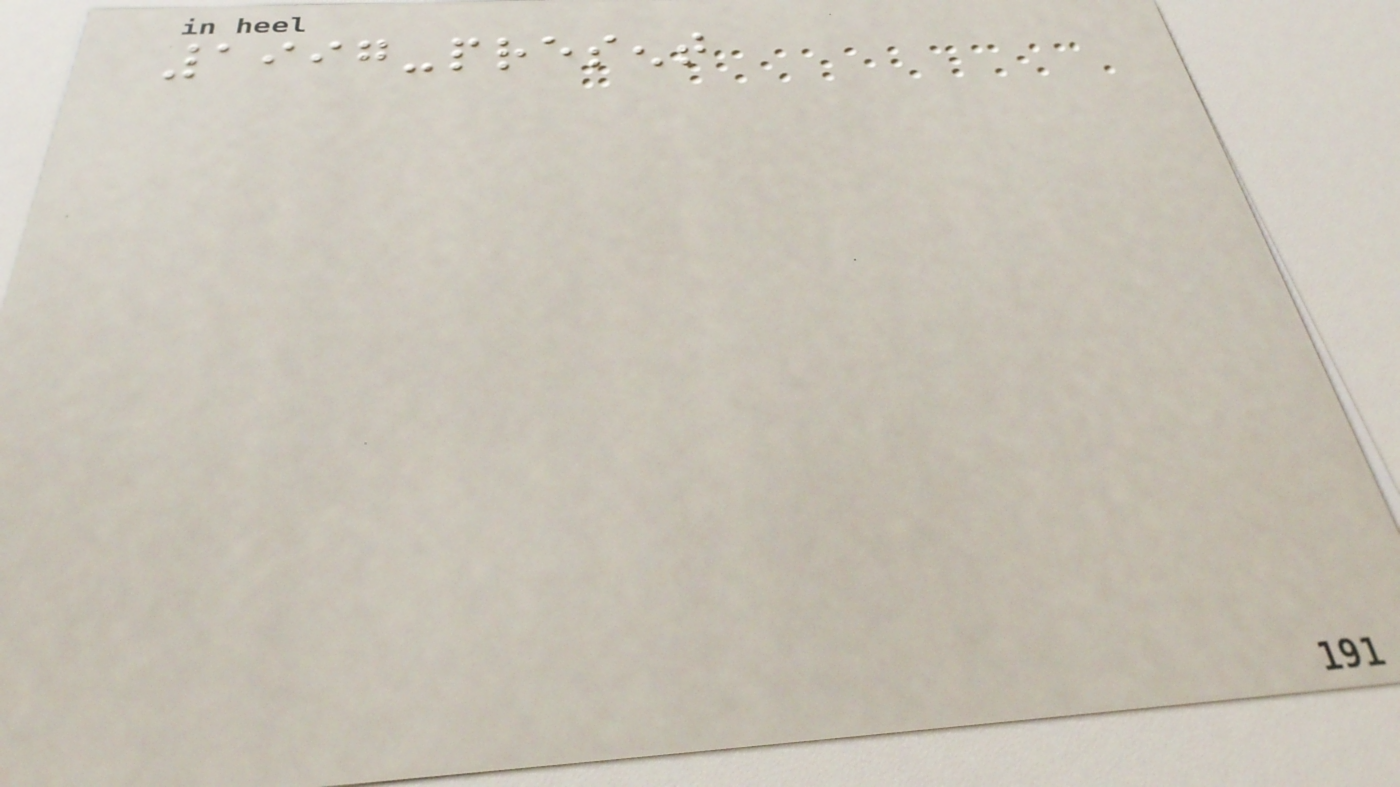1997-present
